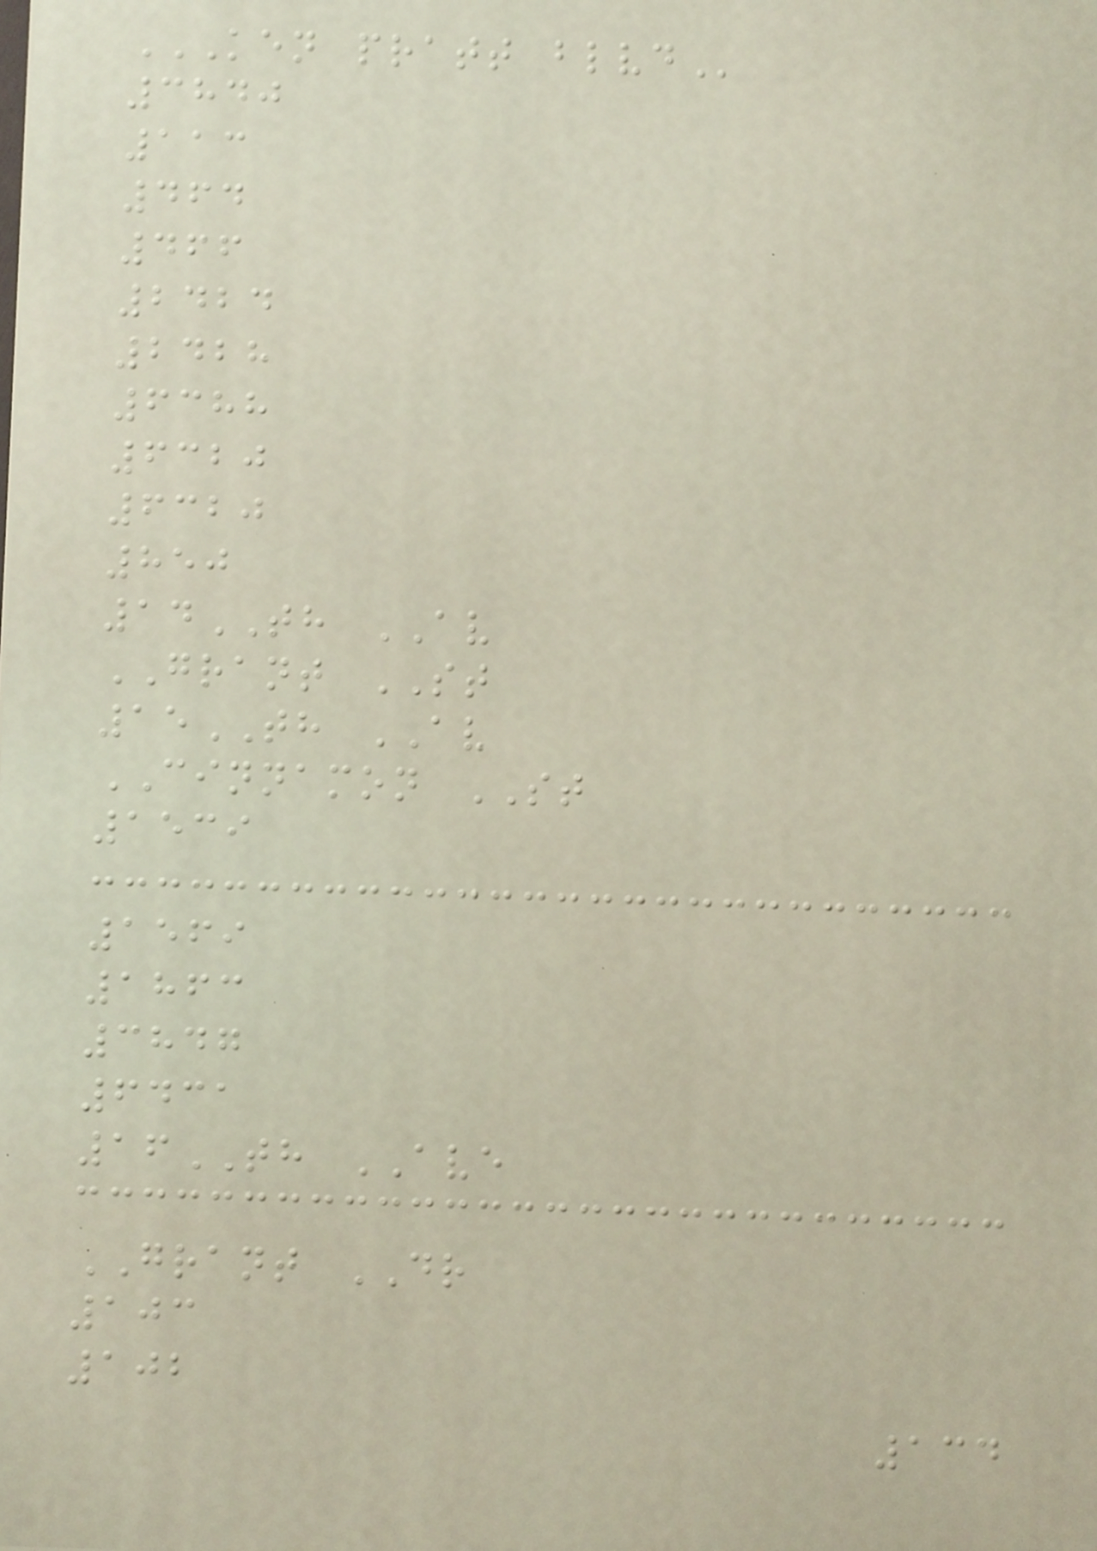KEN PRATT BLVD
3840
113
464
466
2424
2428
6388
6320
6320
850
14TH AV
GRANT ST
15TH AV
CINNAMON ST
1539
1569
1863
3847
6431
16TH AVE
GRANT DR
103
102
134
